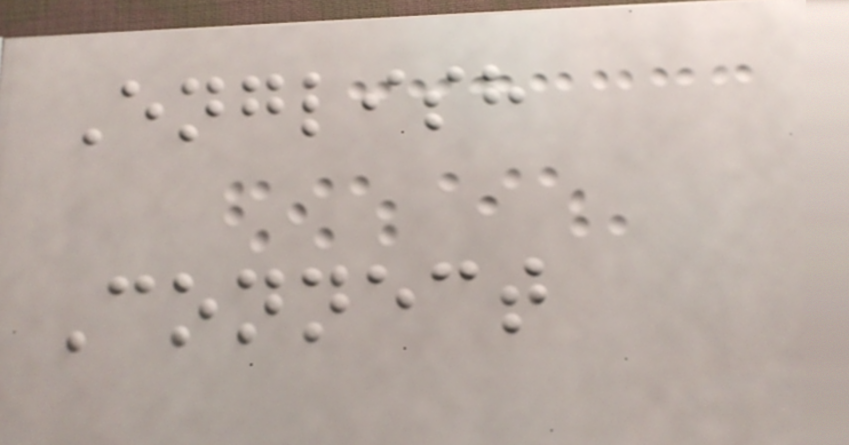English
Connect
